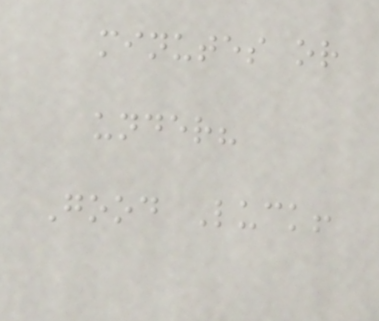minutes or
under?
Good Luck!
